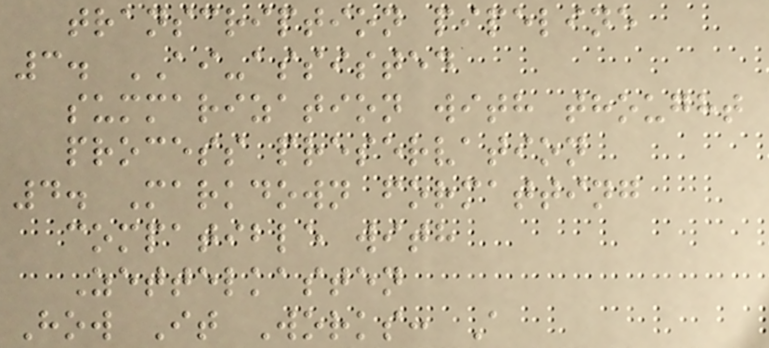transcription pipeline
3. AI-assisted
summarization with thought
process preservation
4. Markdown formatting
compatible with
Zettelkasten
How It Works: A
